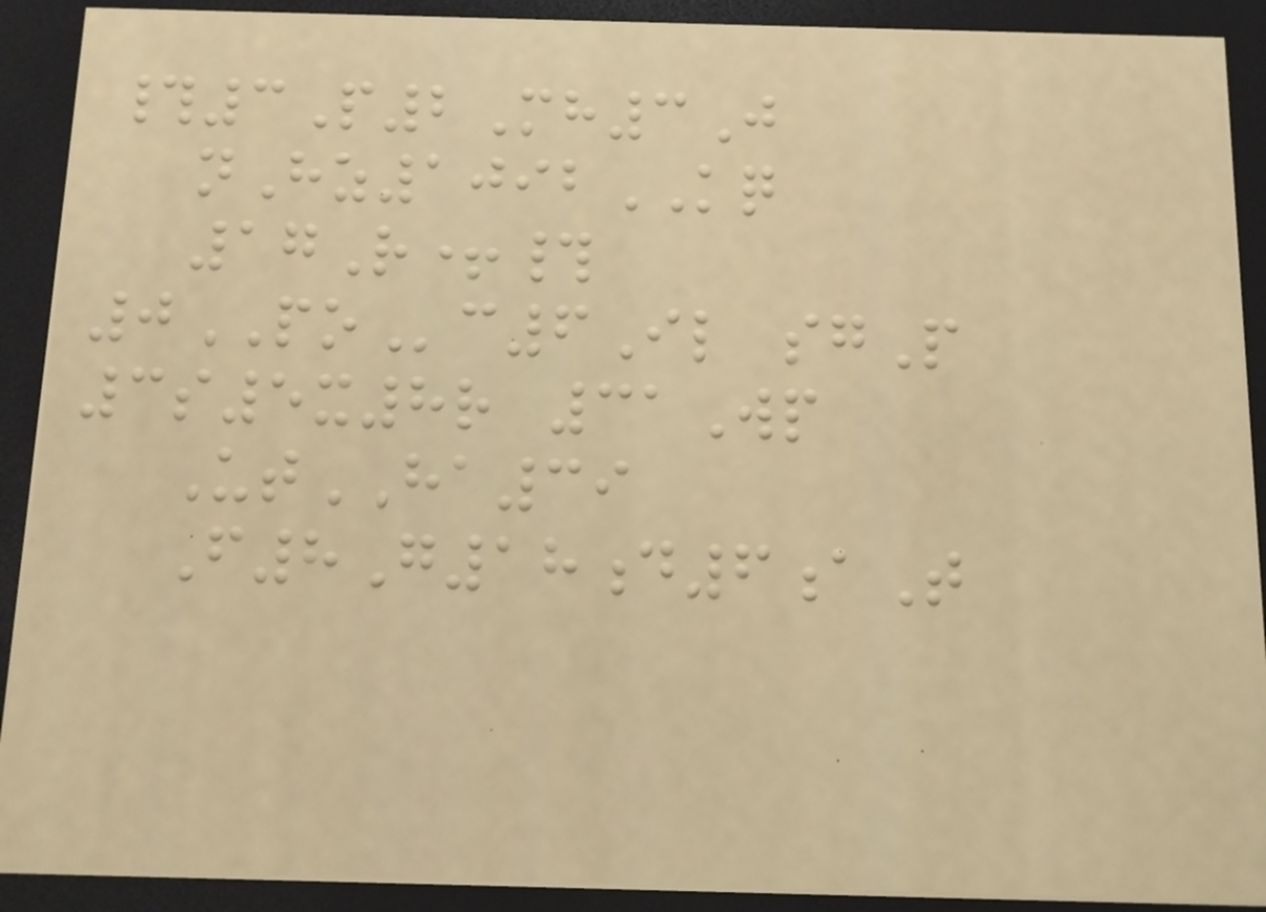#3P2Mh3J
nHz1092KQ
17R+#
0POc6Il sgP
3s5x8r 31Wp
UtHA39
F8G18d6aT
